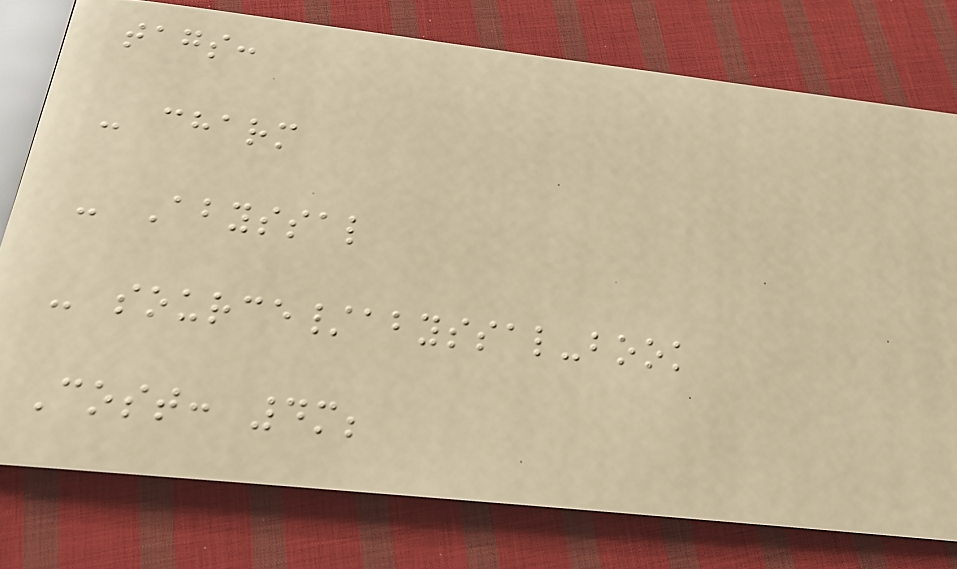tags:
- charm
- Abyssal
- source/abyssal-book
Cost: 4m;
